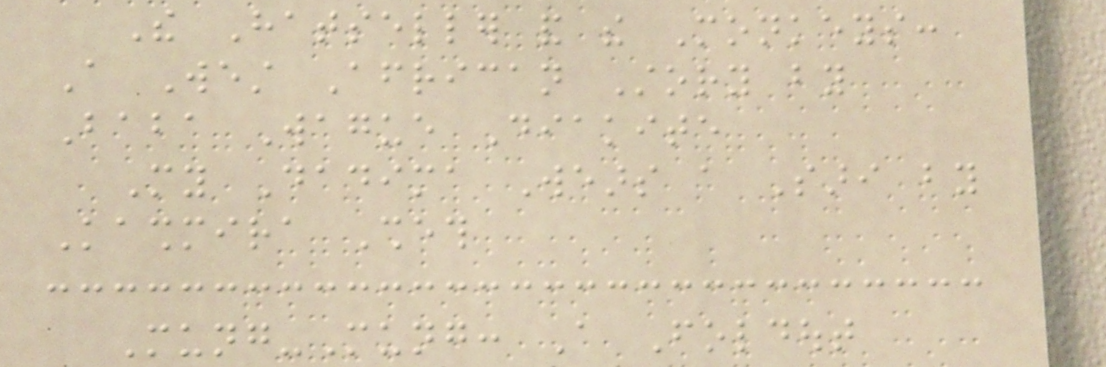The Hatseller and the Monkeys:
A West African Story by
Baba Wague Diakite
My Dadima Wears a Sari by
Kashmira Sheth
Mung-Mung: A Foldout
